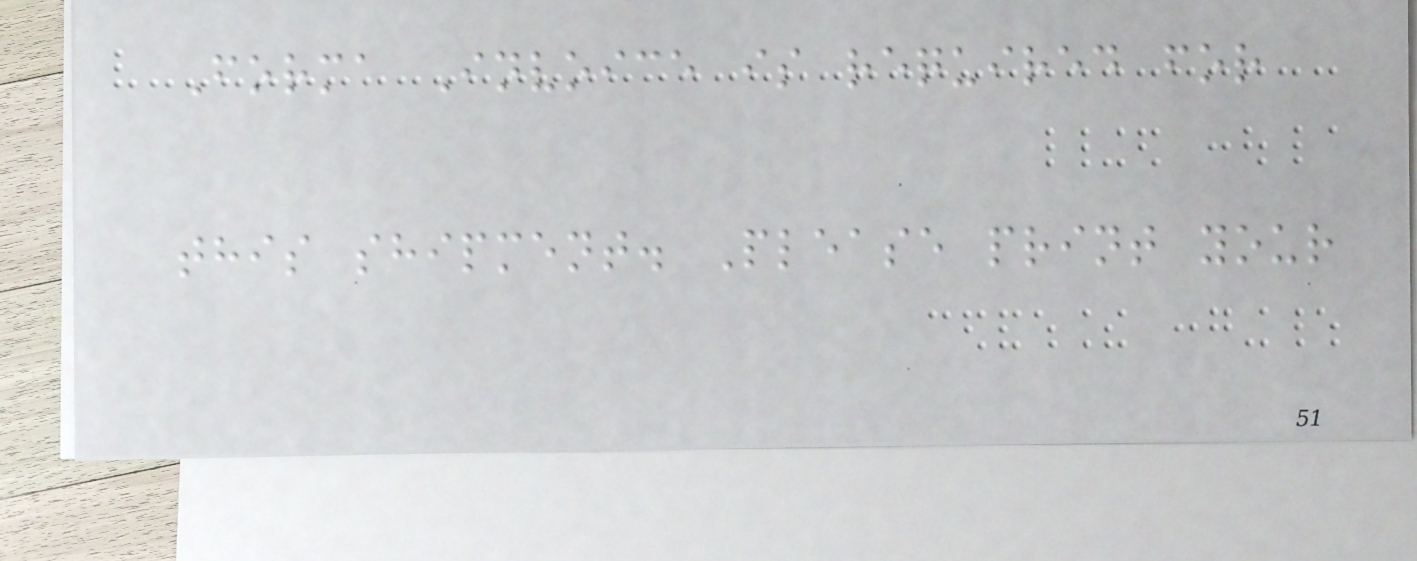Forma Invoice is required for
this shipment. Please print your
